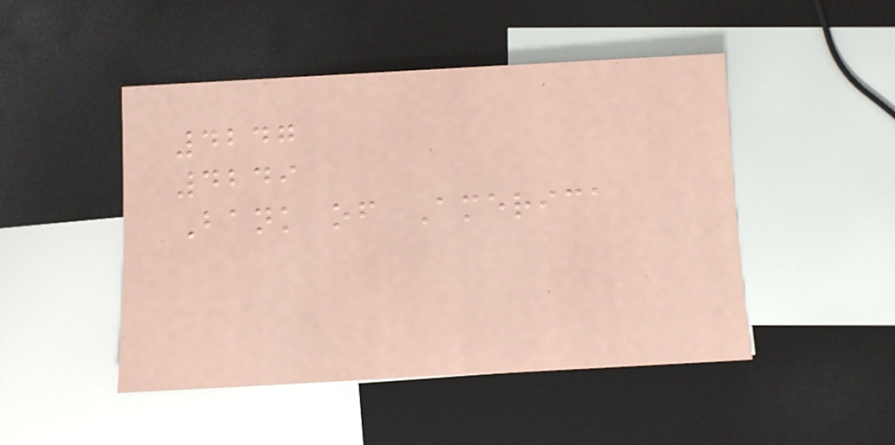4247
4249
Bank of America
